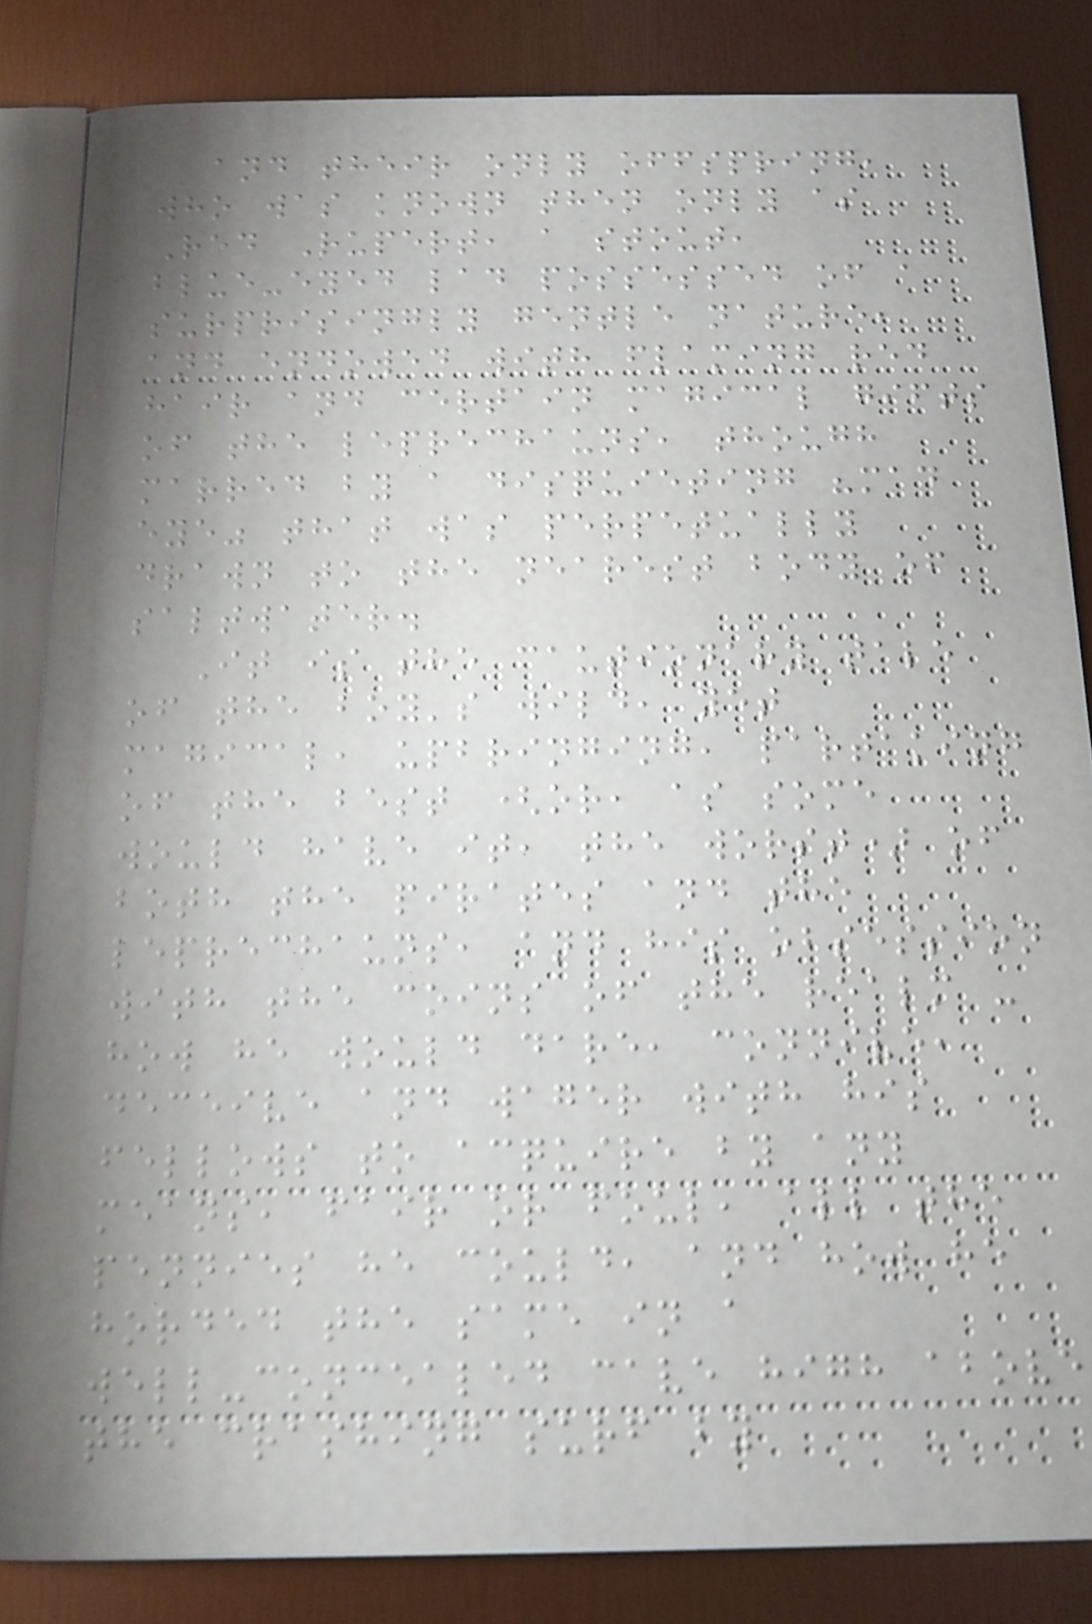and their only offspring,
who was known then only as
Red Rupert, a stout,
blue-eyed lad possessed of a
surprisingly gentle nature,
and endowed with flaming red
hair and certain magical gifts
of the leprechauns, though
marred by a disquieting "mad
eye" that was perpetually
drawn to the nearest body of
saltwater.
It is the cautionary tale
of the boy's wild, yet
magical, upbringing, partaking
of the best (or, as some
would have it, the worst) of
both the pirates and the
leprechauns, and his obsession
with the coins of the realm -
how he would dare, connive,
deceive and wager with his
fellows to acquire by any
means, fair or foul, all the
pennies he could, and how he
horded the same in a
well-concealed cave high above
the crashing surf by
